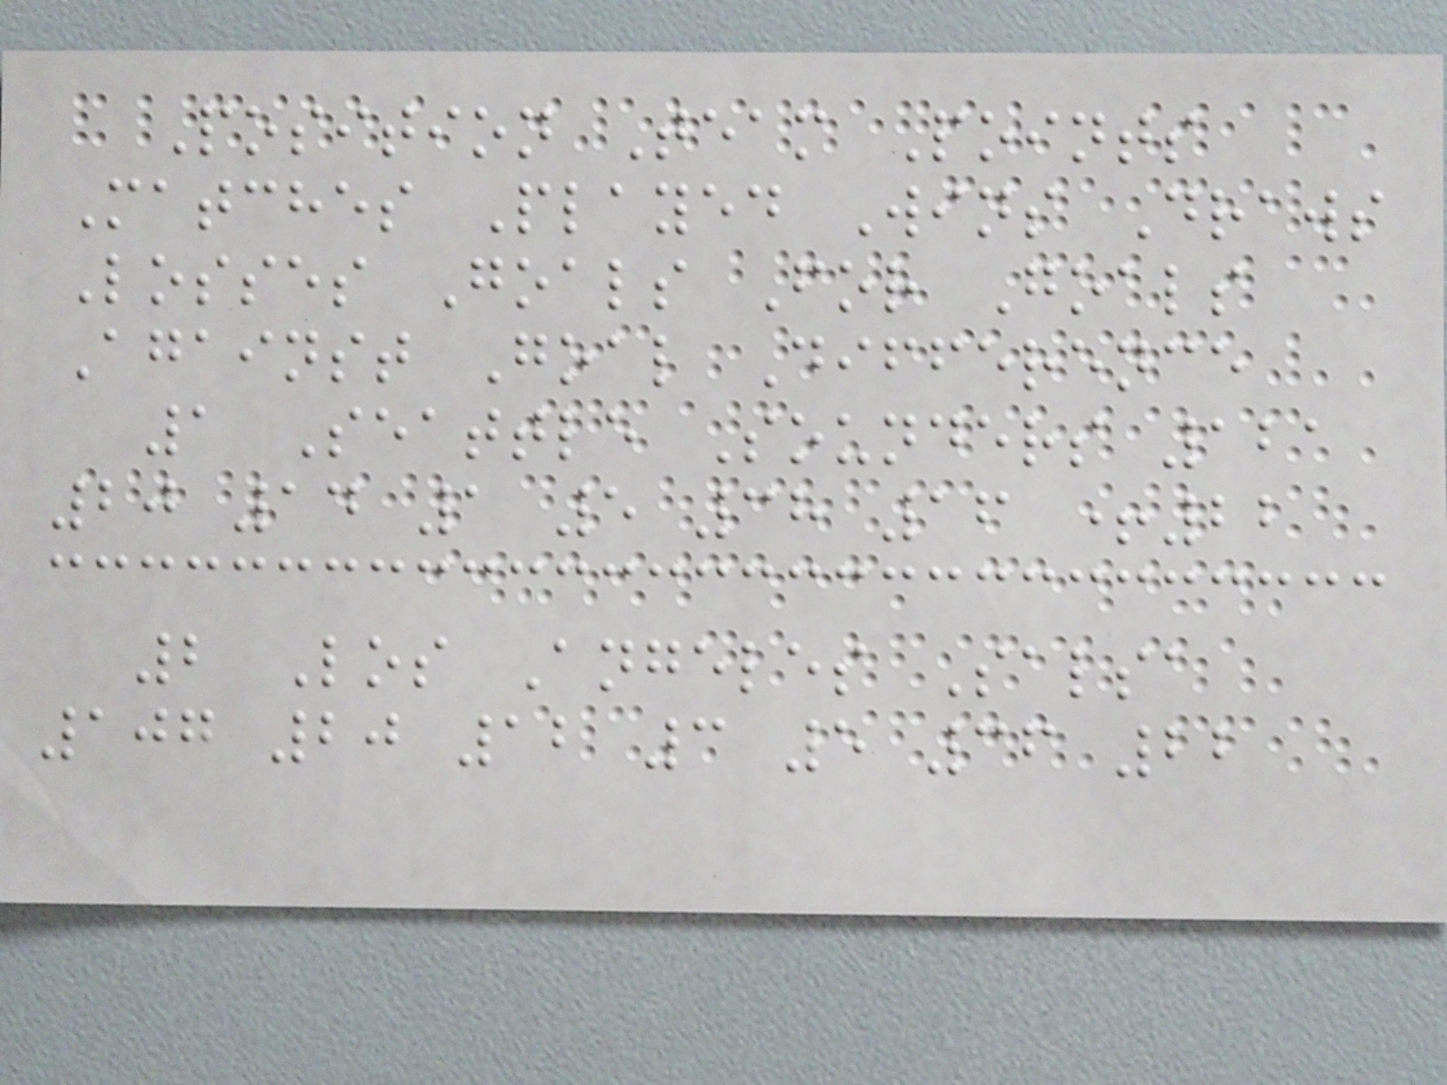Position Team Points
Matches Played Wins Draws
Losses Goals For Goals
Against Goal Difference
1 Seattle Sounders 121
20 14 1 5 38 16 +22
2 Los Angeles Salsa
107 20 12 3 5 36 22
